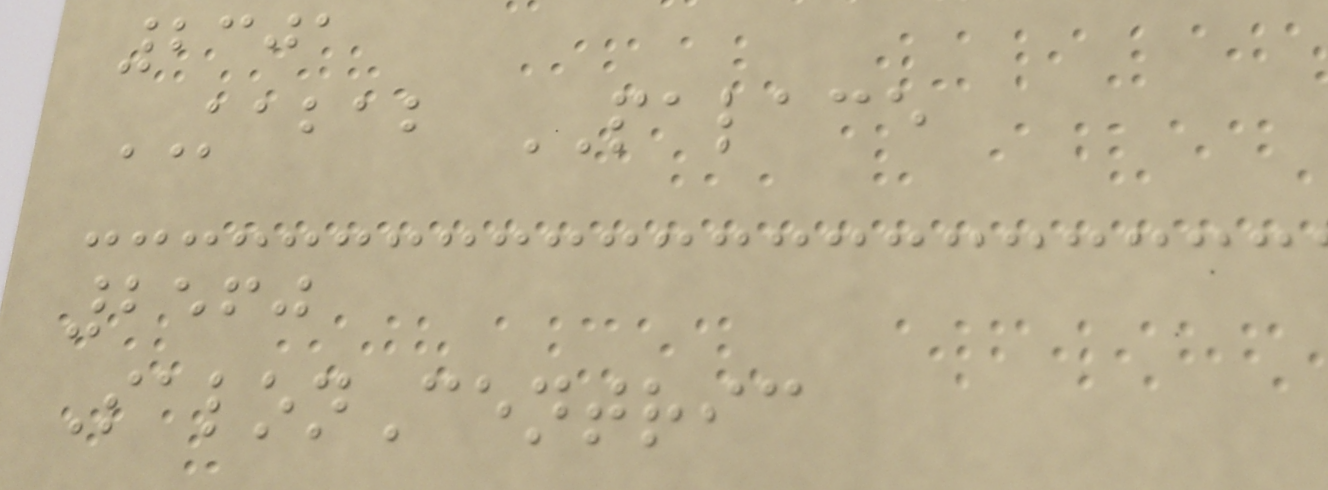2301
KABAB PALACE
2560
SalonCentric
